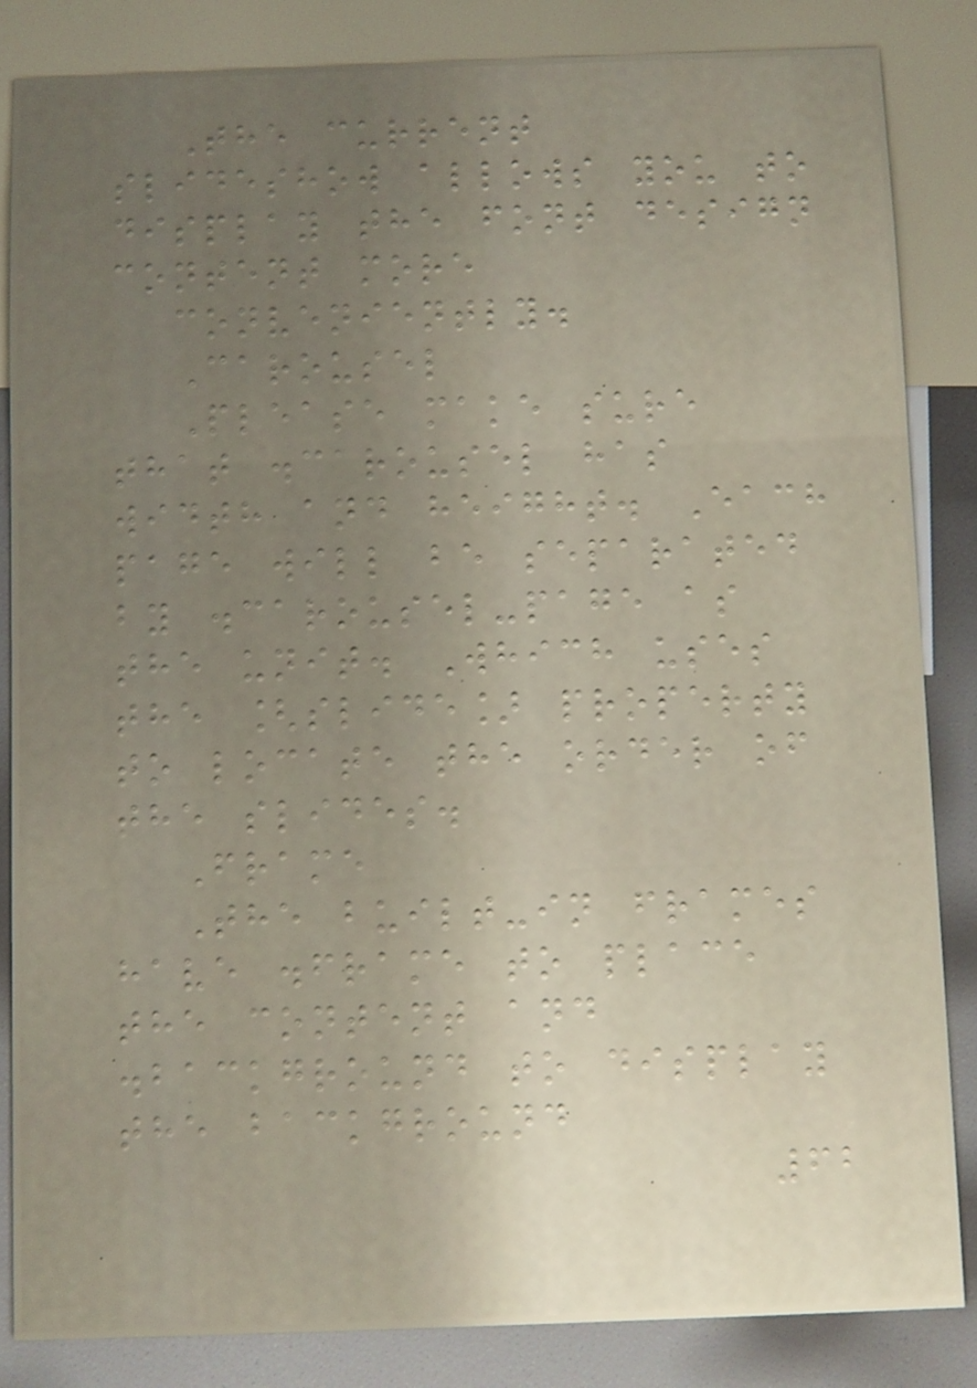The current
slideshow allows you to
display the font design
content more
conveniently.
Carousel
Please make sure
that .carousel has
width and height. Each
page will be separated
by .carousel-page as
the unit. Which uses
the [slide] property
to locate the order of
the slides.
Frame
The built-in frames
have .frame to place
the content and
.background to display
the background
62
